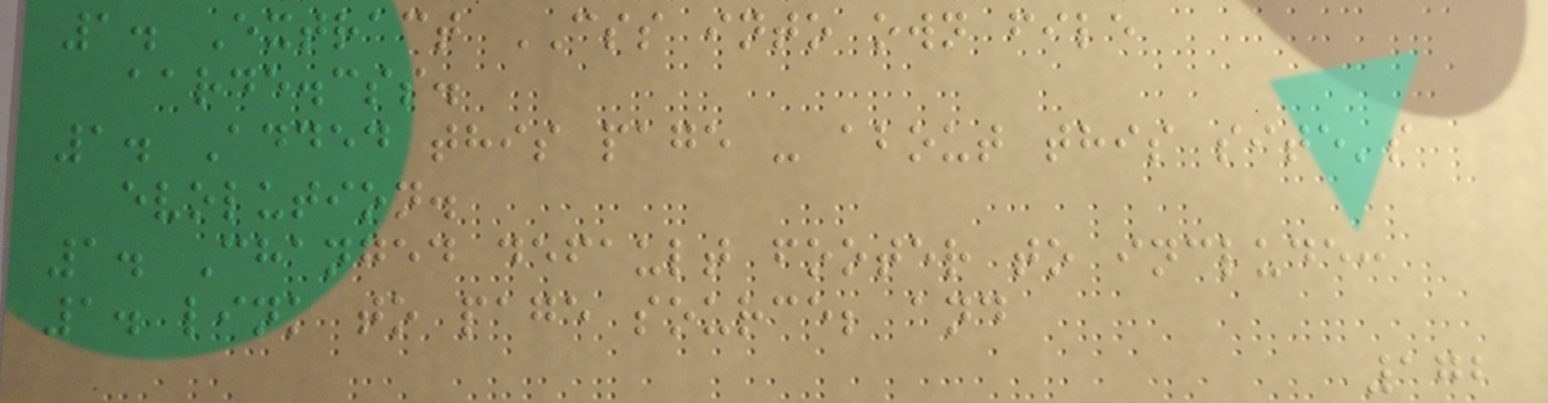1. Extract CSS into own file
aarde.css.
1. Added this page - about this site's
evolution.
1. Changed default footer to include:
1. link to page source; and
172
